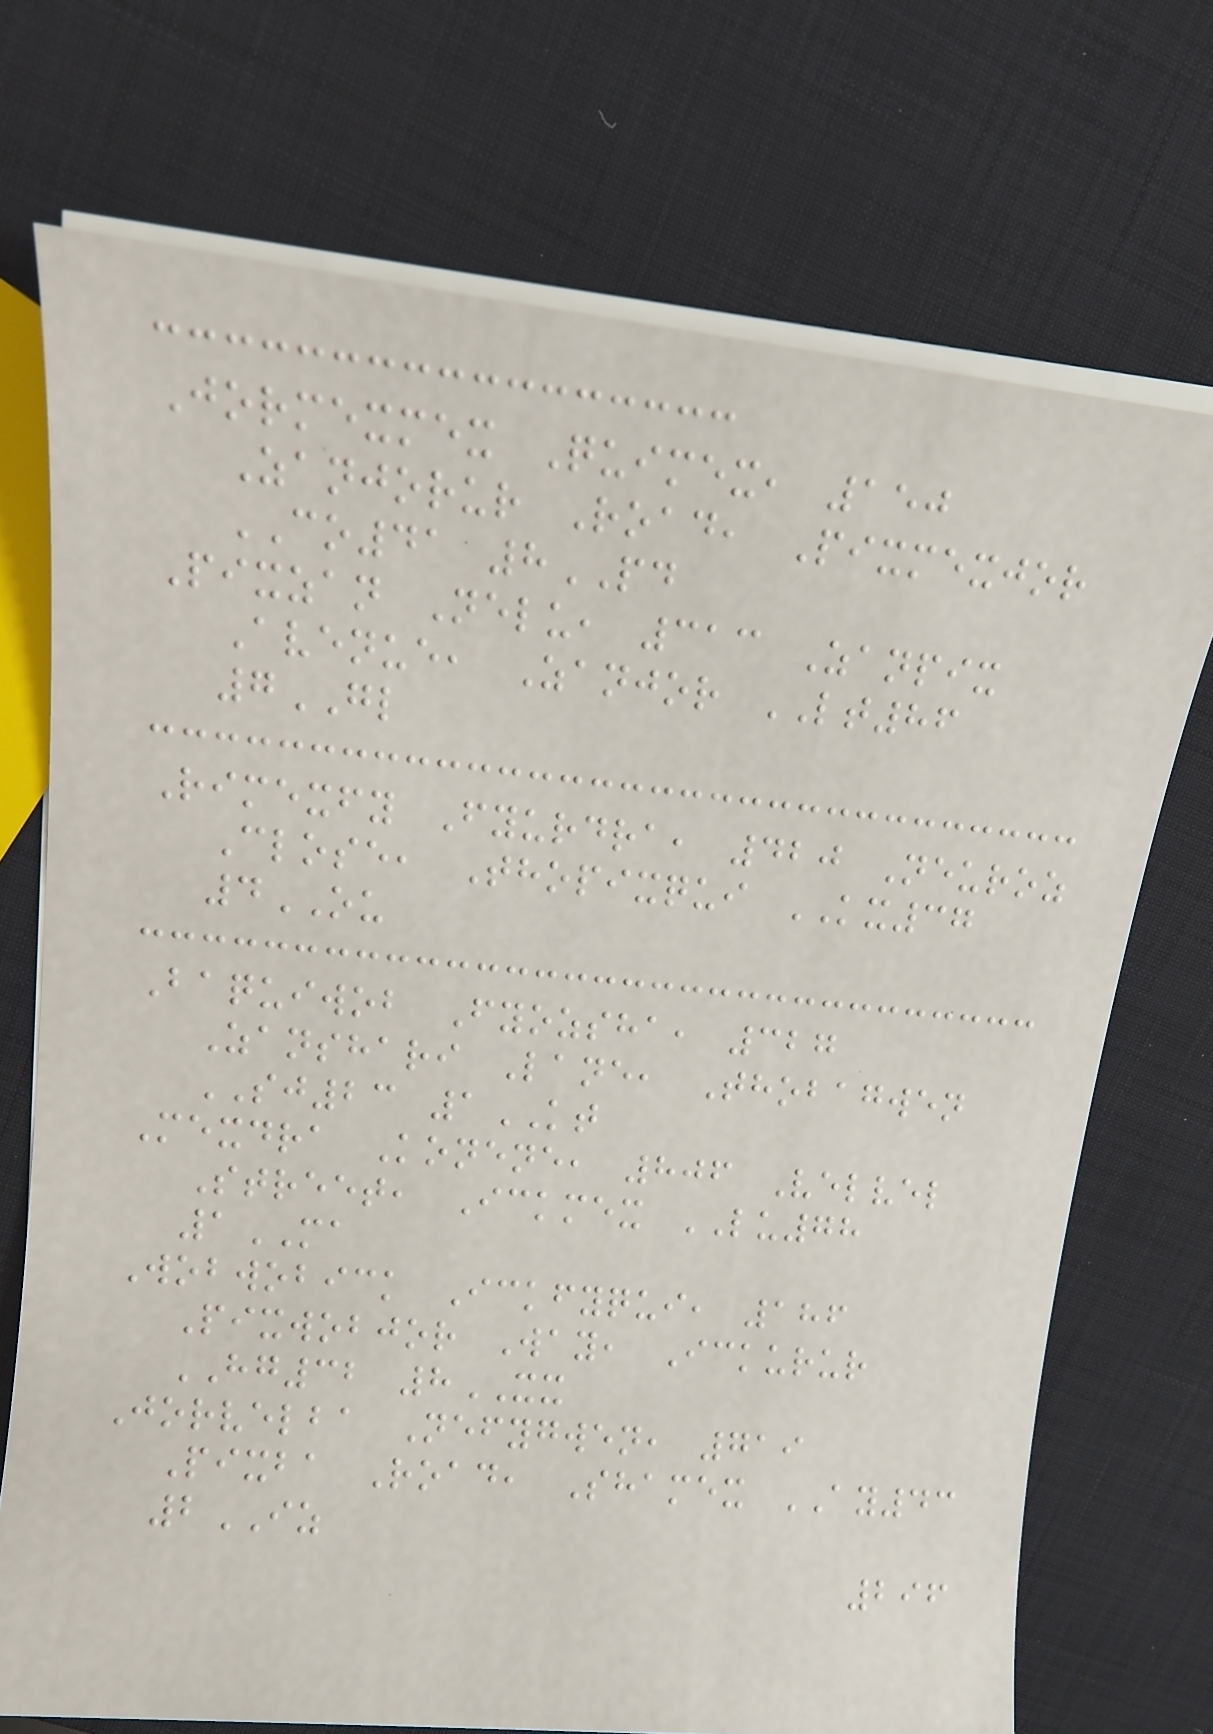Jormexmex Quimex, 150
Zanjorur Road, Pixmexjor
CO41 8PD
Pixzan Nelu, 313 Zanpix
Avenue, Zanjor LT86
7GL
Rimexfy Fyurdra, 420 Neuroz
Close, Thopixqui KX37
4OU
Baquiwob Fyozsha, 327
Zanshari Lane, Thobagwen
SJ23 1KT
Mexdra Konene, 806 Velvel
Street, Ickmex LU78
1MA
Wobwobick Ickfyqui, 186
Pixwobjor Way, Ickurur
HG32 8XX
Jorvelba Nefygwen, 719
Pixba Road, Shamex AY43
2IZ
296
